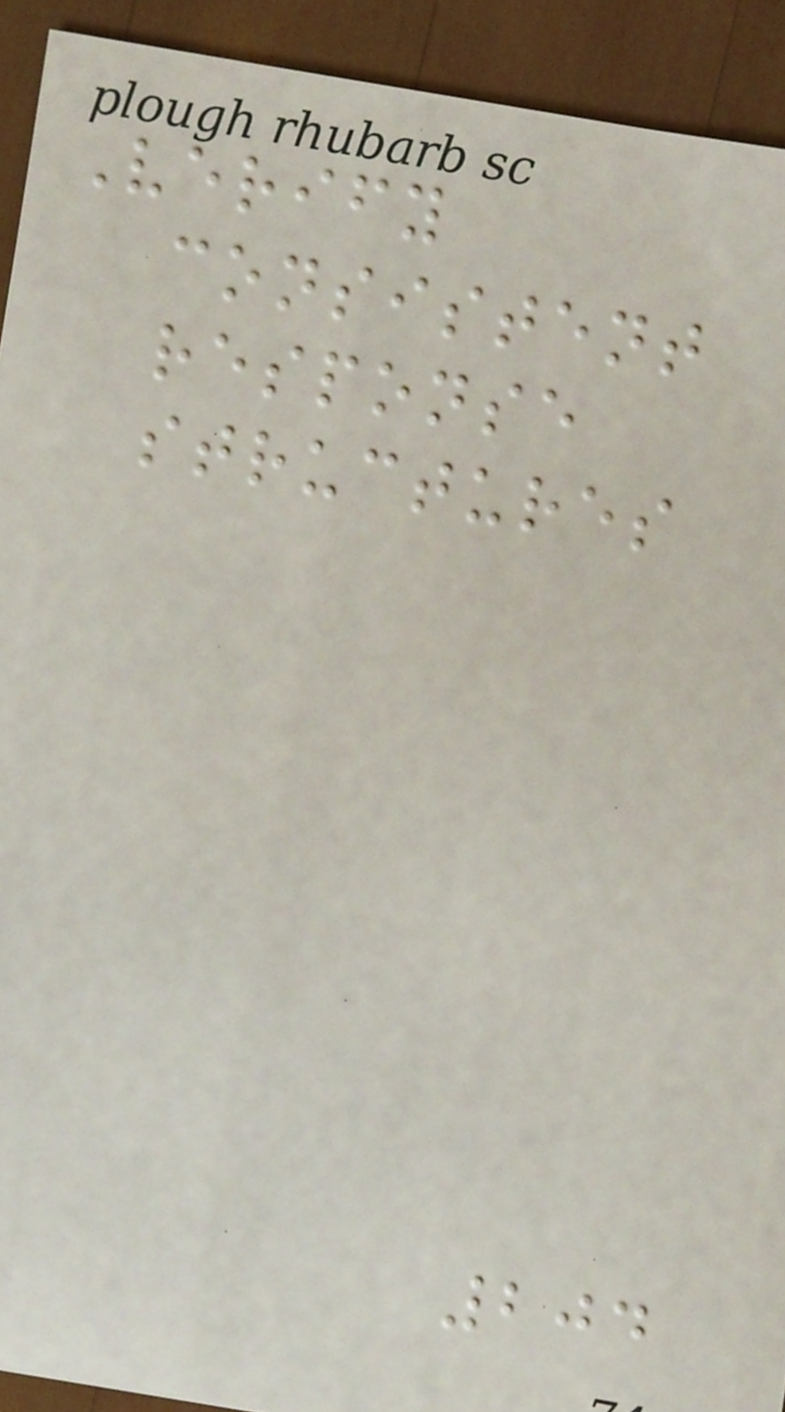Verify
consistent
response
structures
204
